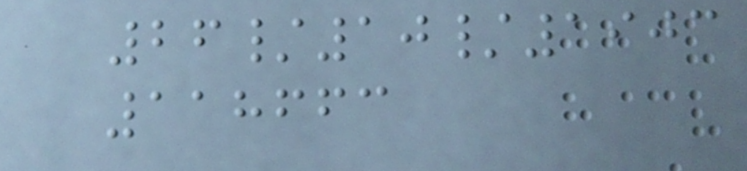26/10/1903
118663
